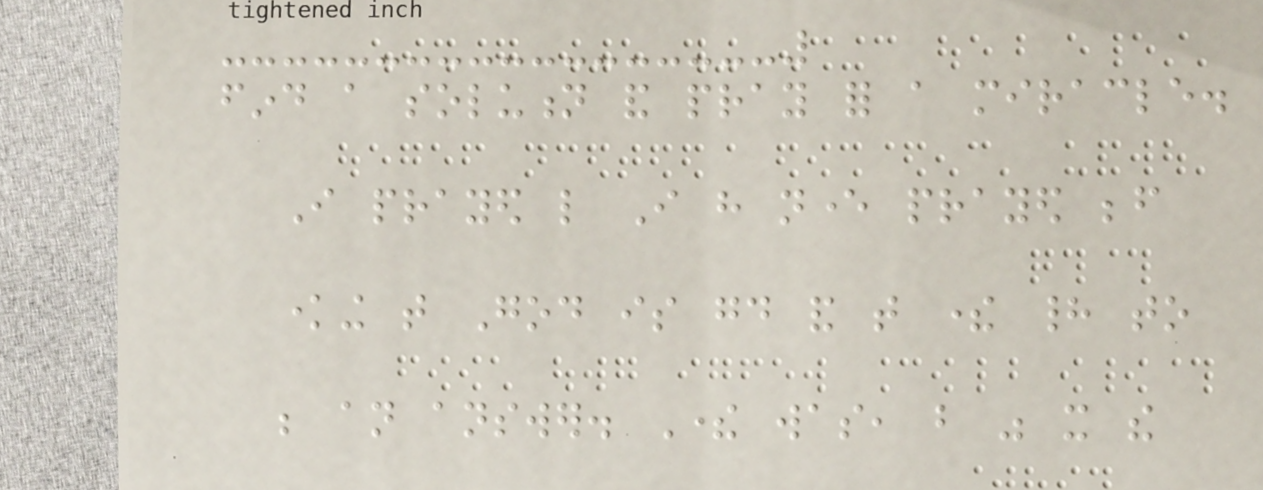find a solution and pray for a miracle.
I prayed like I have never prayed before
knowing that God is good and that there had to
be an answer. There was, but was it the
